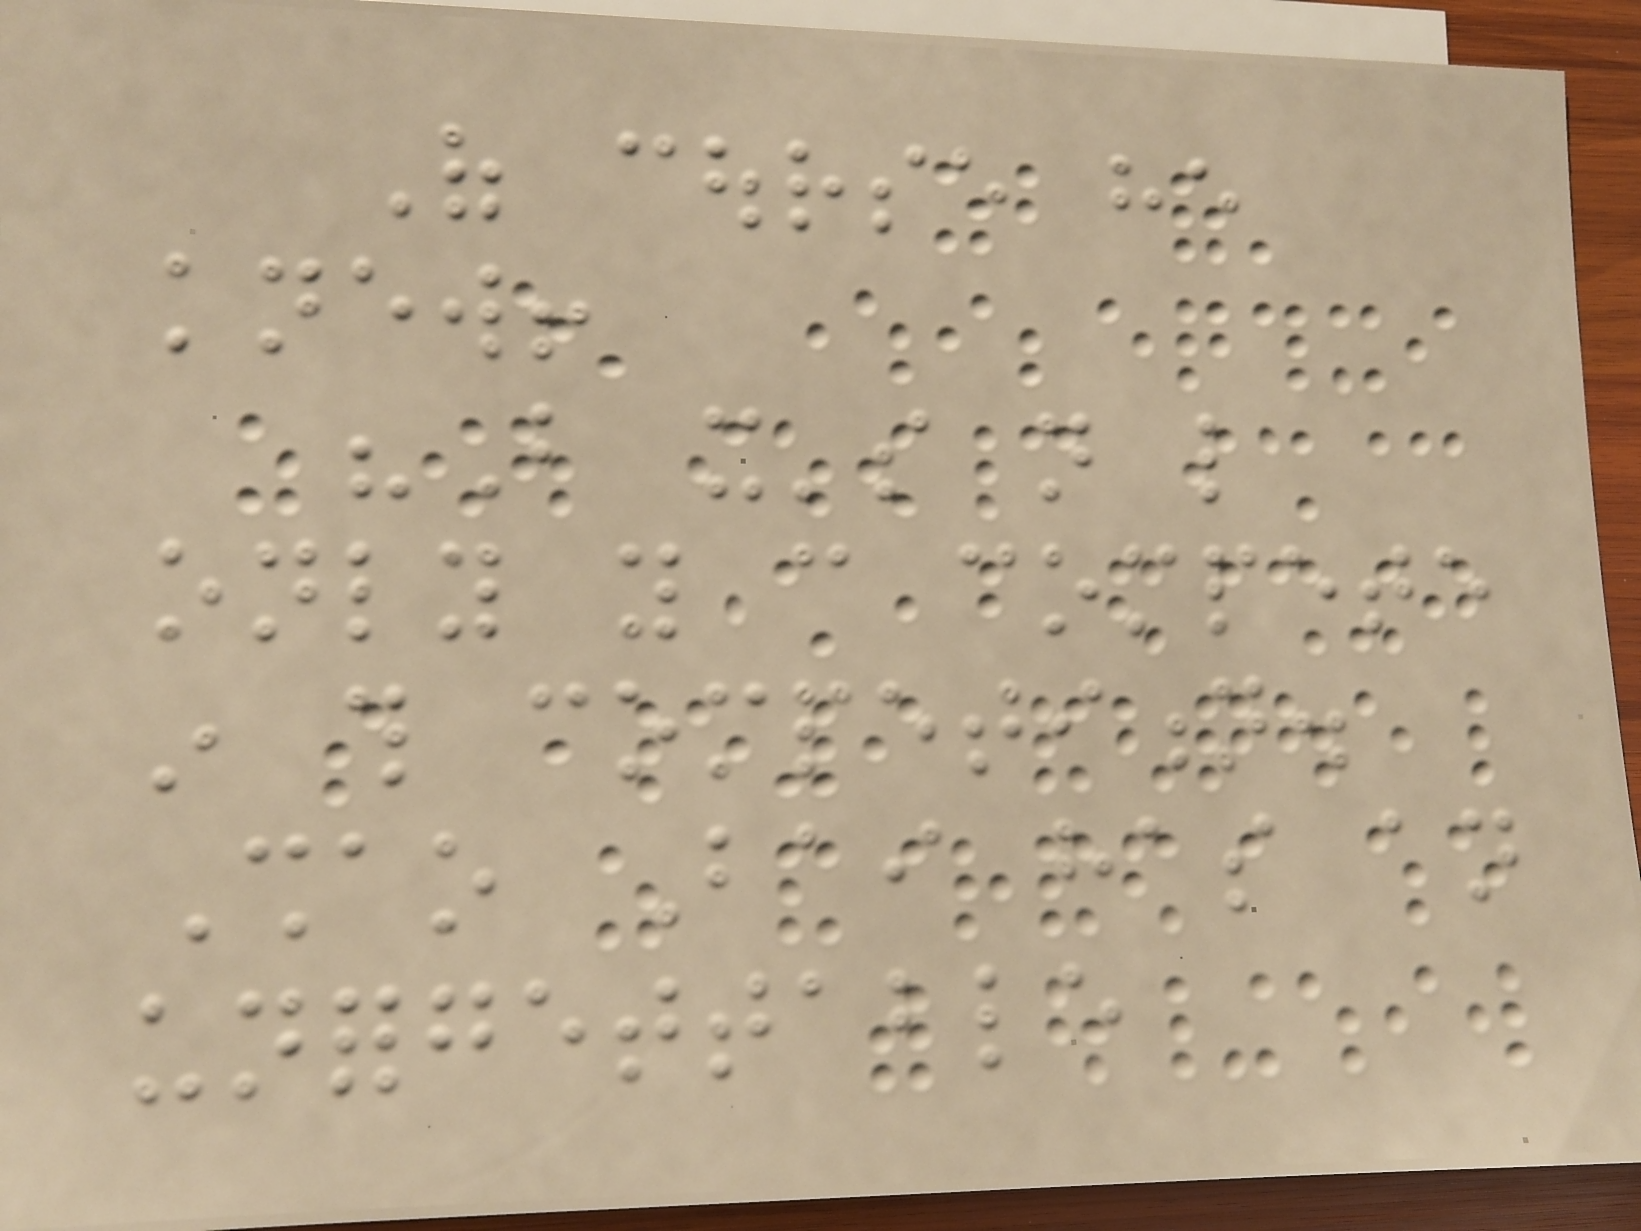Of course he
knew!
"But it's not like
only you can compete
in this competition.
Shao Bai has an
unforgettable
